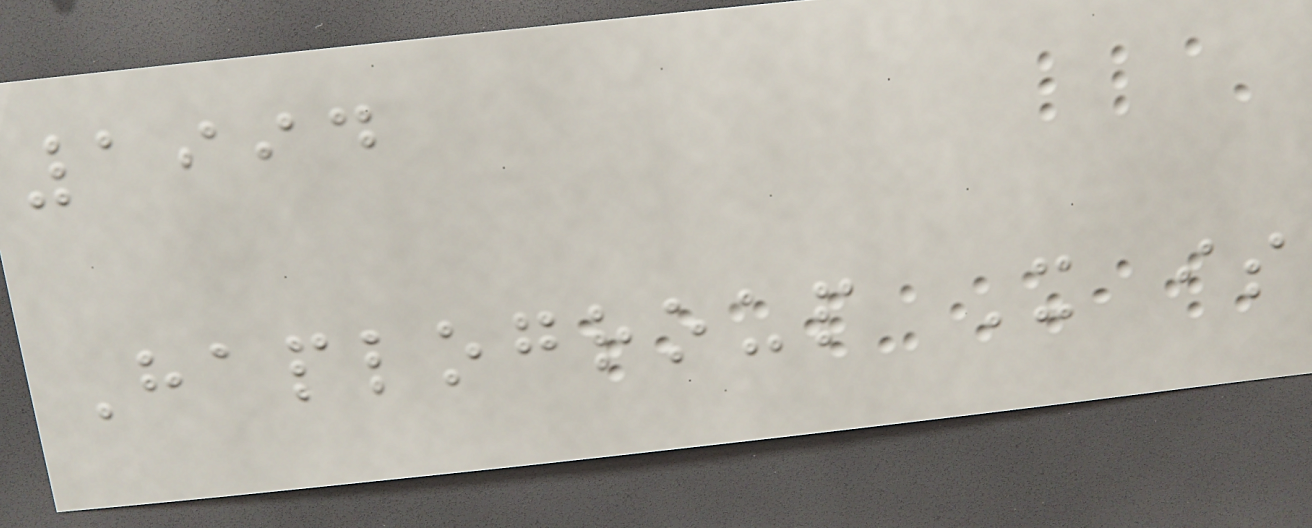1994
Haplogroup X is
